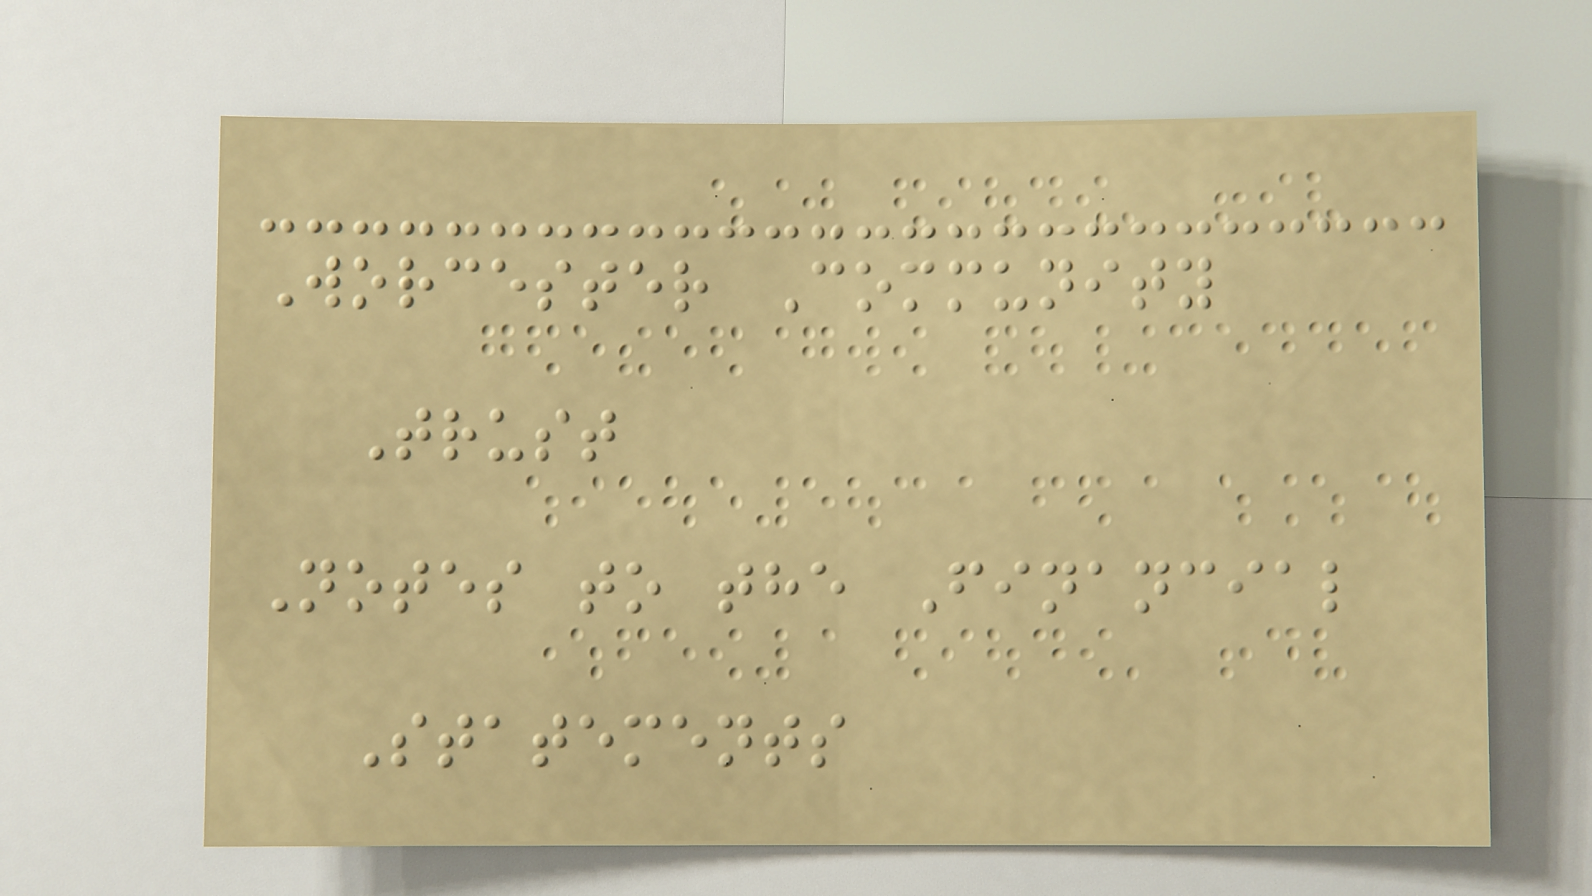Worcester Community
Trust
Notes to the Financial
Statements
